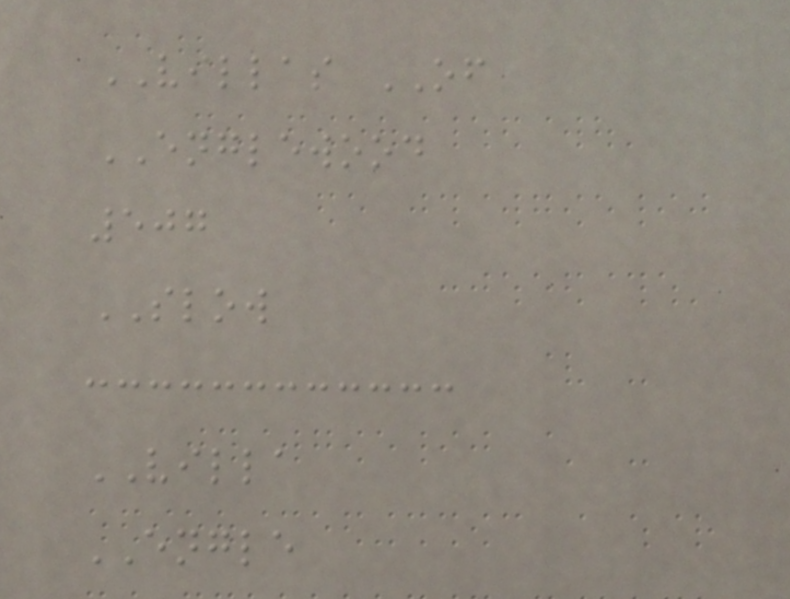VILLAS OF
ENGLEWOOD
507
SLOW
VILLA
ENGLE
